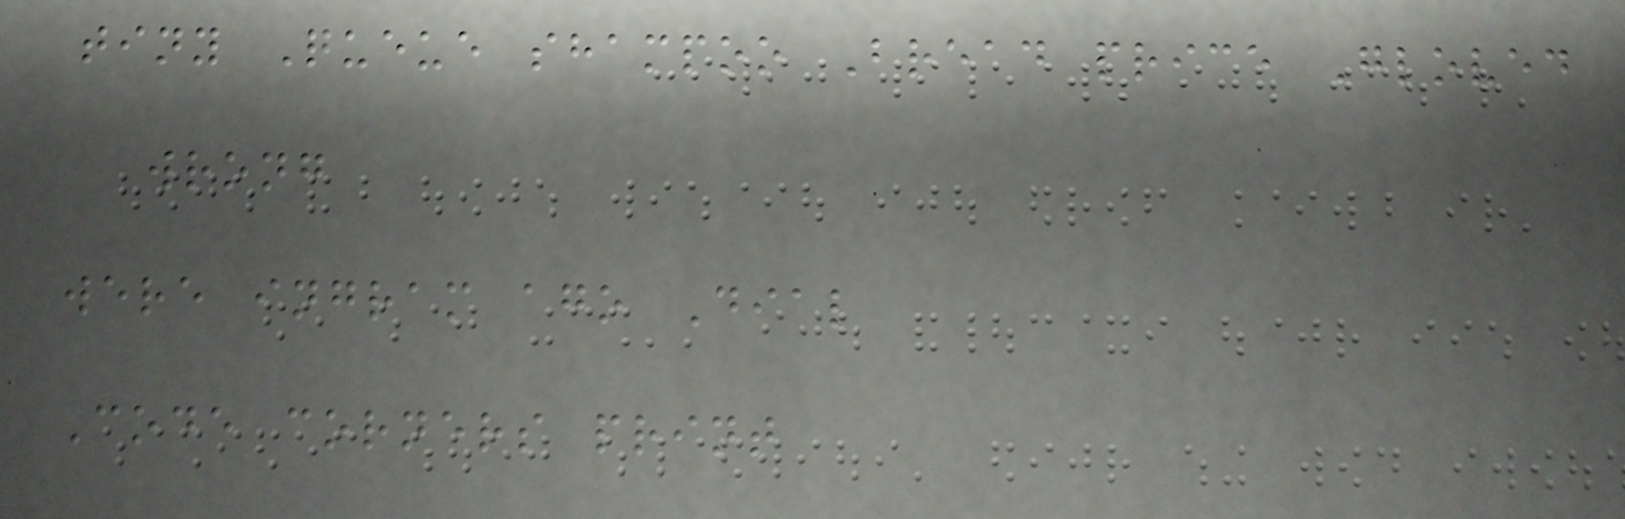tiny Queue shampoo Bread price Gloved
wrong
were ingram ago Dial
Code corners print
